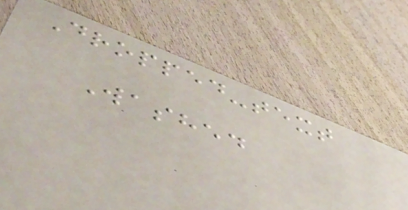Dropped-text
Washed
